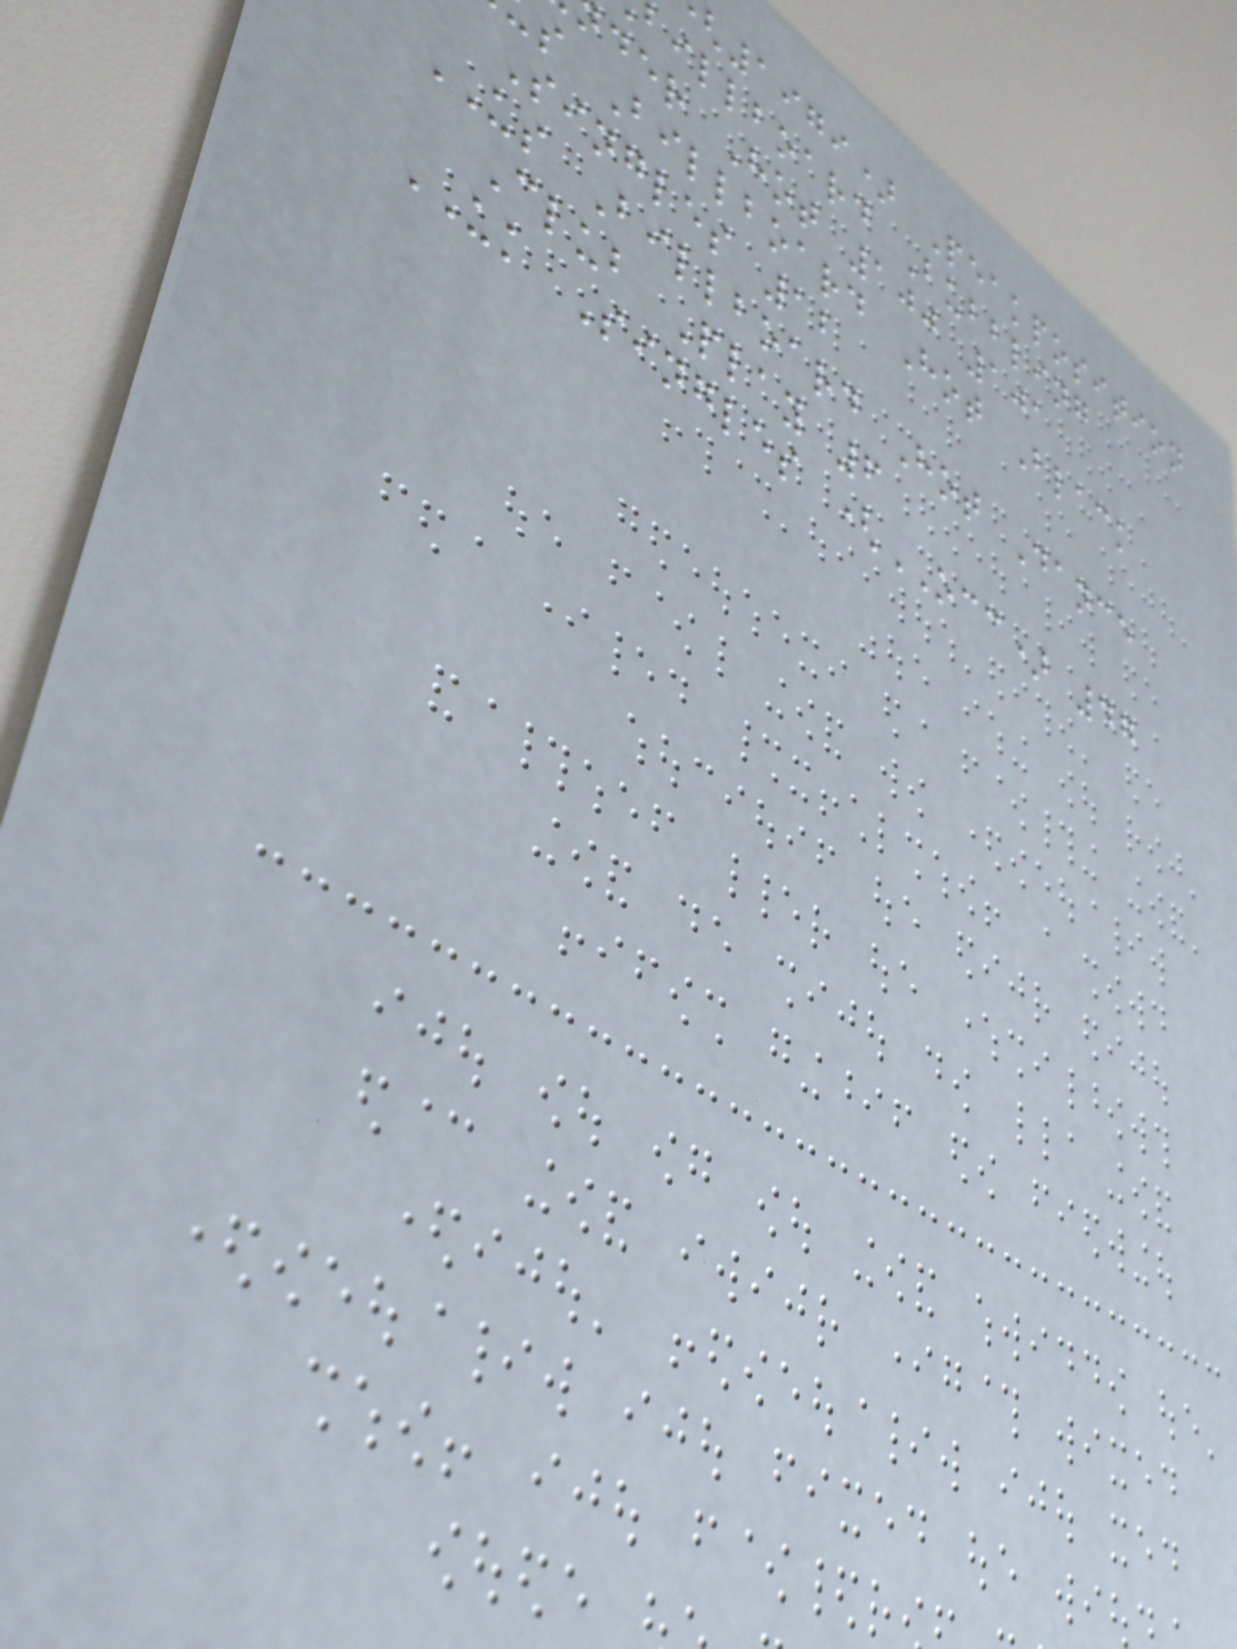1979) Peakposition
billboard Bubbling
der Hot 100 101
s Billboard Hot Black
Singles 12
US Billboard Hot Dance
Club Play 6
UK Singles (OCC) 47
